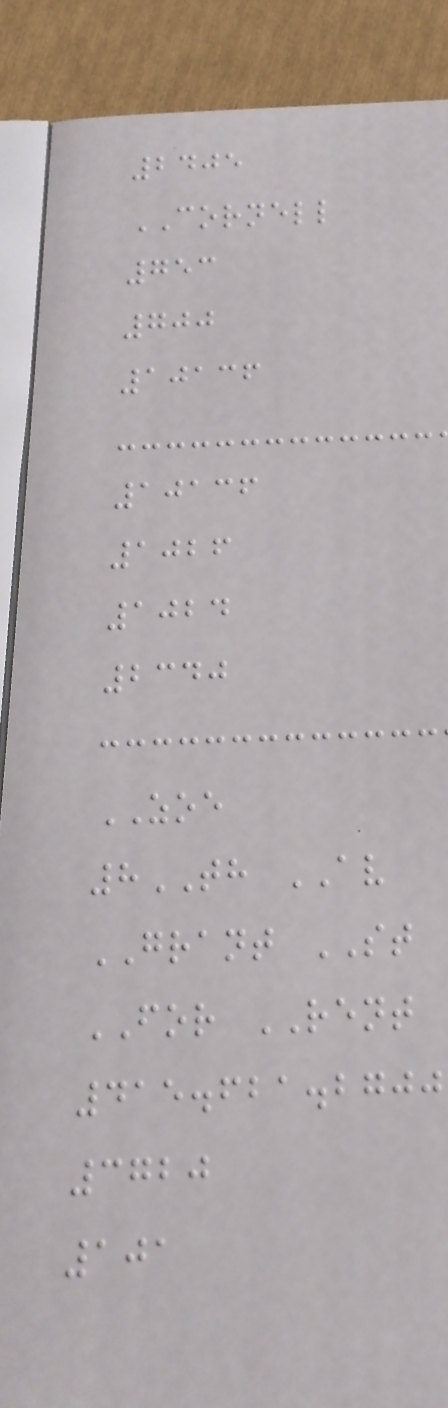2405
CORNELL
753
700
10136
10136
1026
1024
2340
ZOE
8TH AV
GRANT ST
FOR RENT
415.621.2700
3720
101
